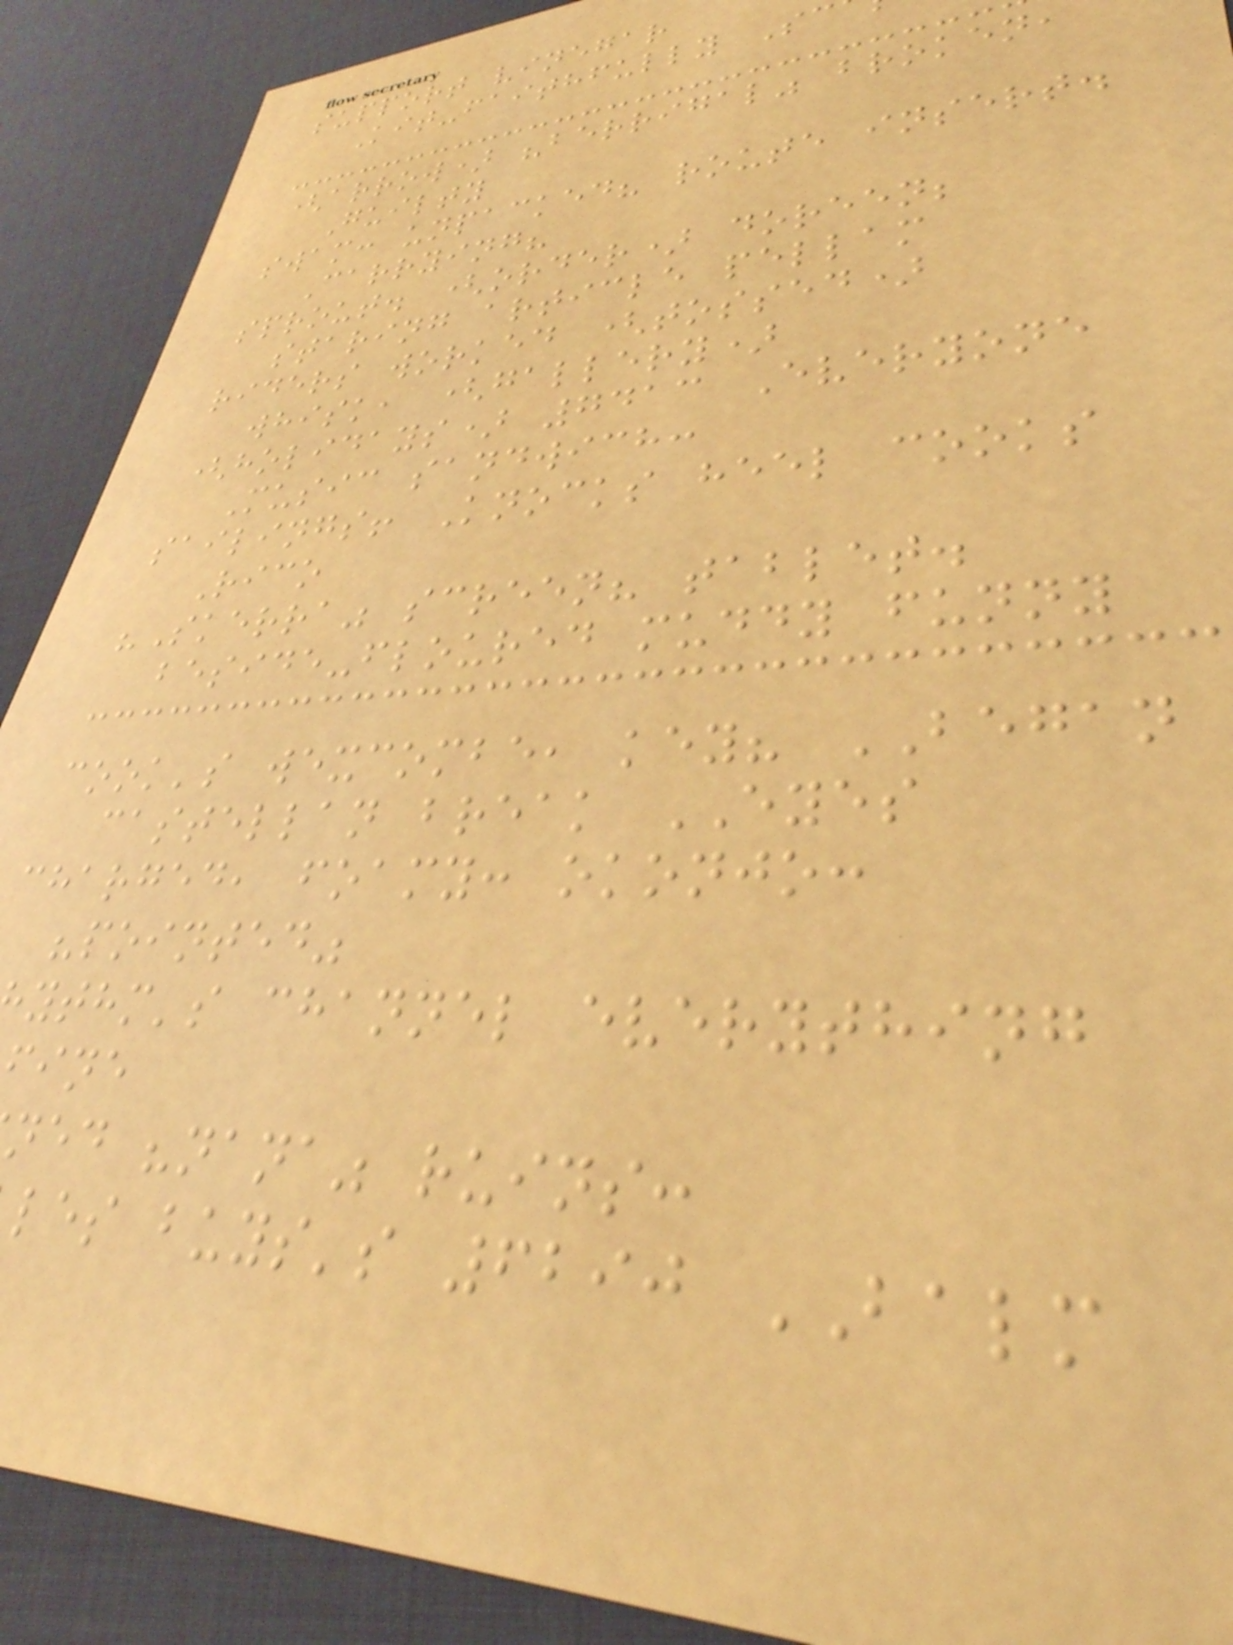support vinegar
Kit-faithfully Sc
(arrow) "berrigal" broken,
Guilty
swam: unpacked? route insert.
Carrying?
sprout. (order) doreen;
staring article pellam
riders worked (tossed)
whisk, (gallery)
(holidays) 7413 Everyone
Music sandwich:
sailings! Knocks heel cooks
Rico
"Skerra" screen? tablet.
beside-floured muddy funny
cook's wexcombe, key? BEGAN
castellan break EYES
charged, foamy: okonjo:
"pointed"
ythm's channel everything
ned "nana" ruins:
les buys's 6290 BALM
